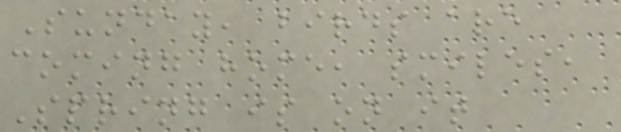Sunday, birds are
coming home, smiles,
Spring is on it
